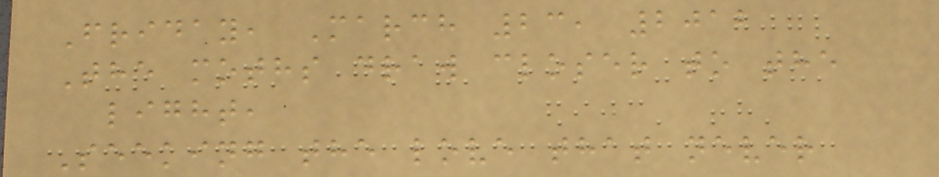Friday, March 23, 2012
The moths draw closer to the
light,
Seeking the love that never
